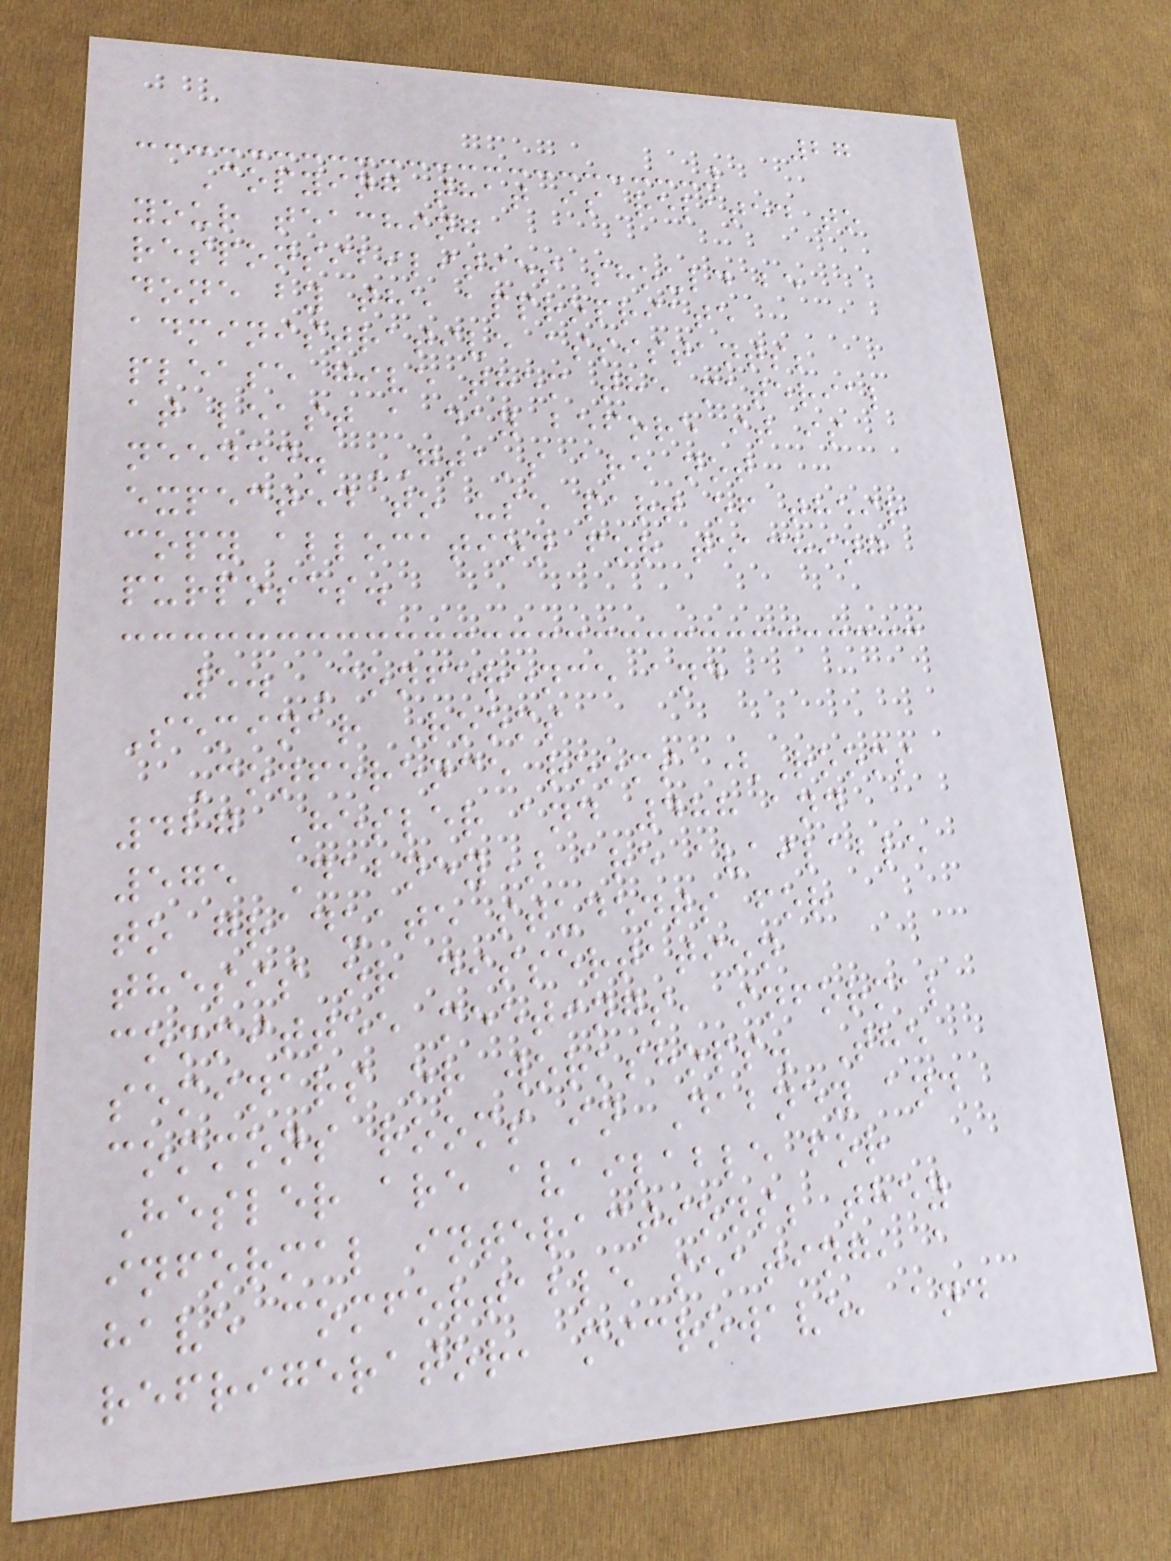27
Copying that is related to
your teaching
responsibilities should be
done by the appropriate
administrative assistants;
please give them the material
at least a day before it is
needed. GTA's are not
expected to use part of their
copy allocation for teaching
purposes.
5. Conference and
Seminar Rooms
Conference rooms (Rooms
427 Hesler and 488 and
575 Dabney) are available
to graduate students for
thesis or dissertation
committee meetings, informal
seminars or workshops. The
commons rooms in Dabney and
Hesler are available for
informal interactions; they
have comfortable seating, a
refrigerator, microwave, and
